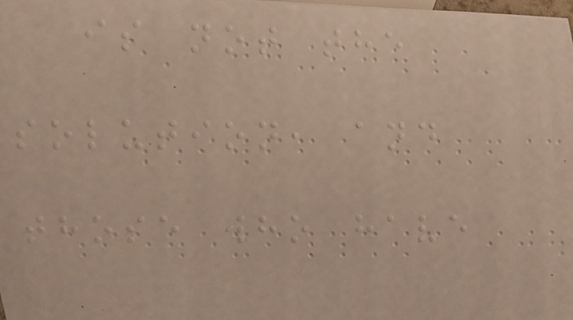is not the
solution, and
those who have
